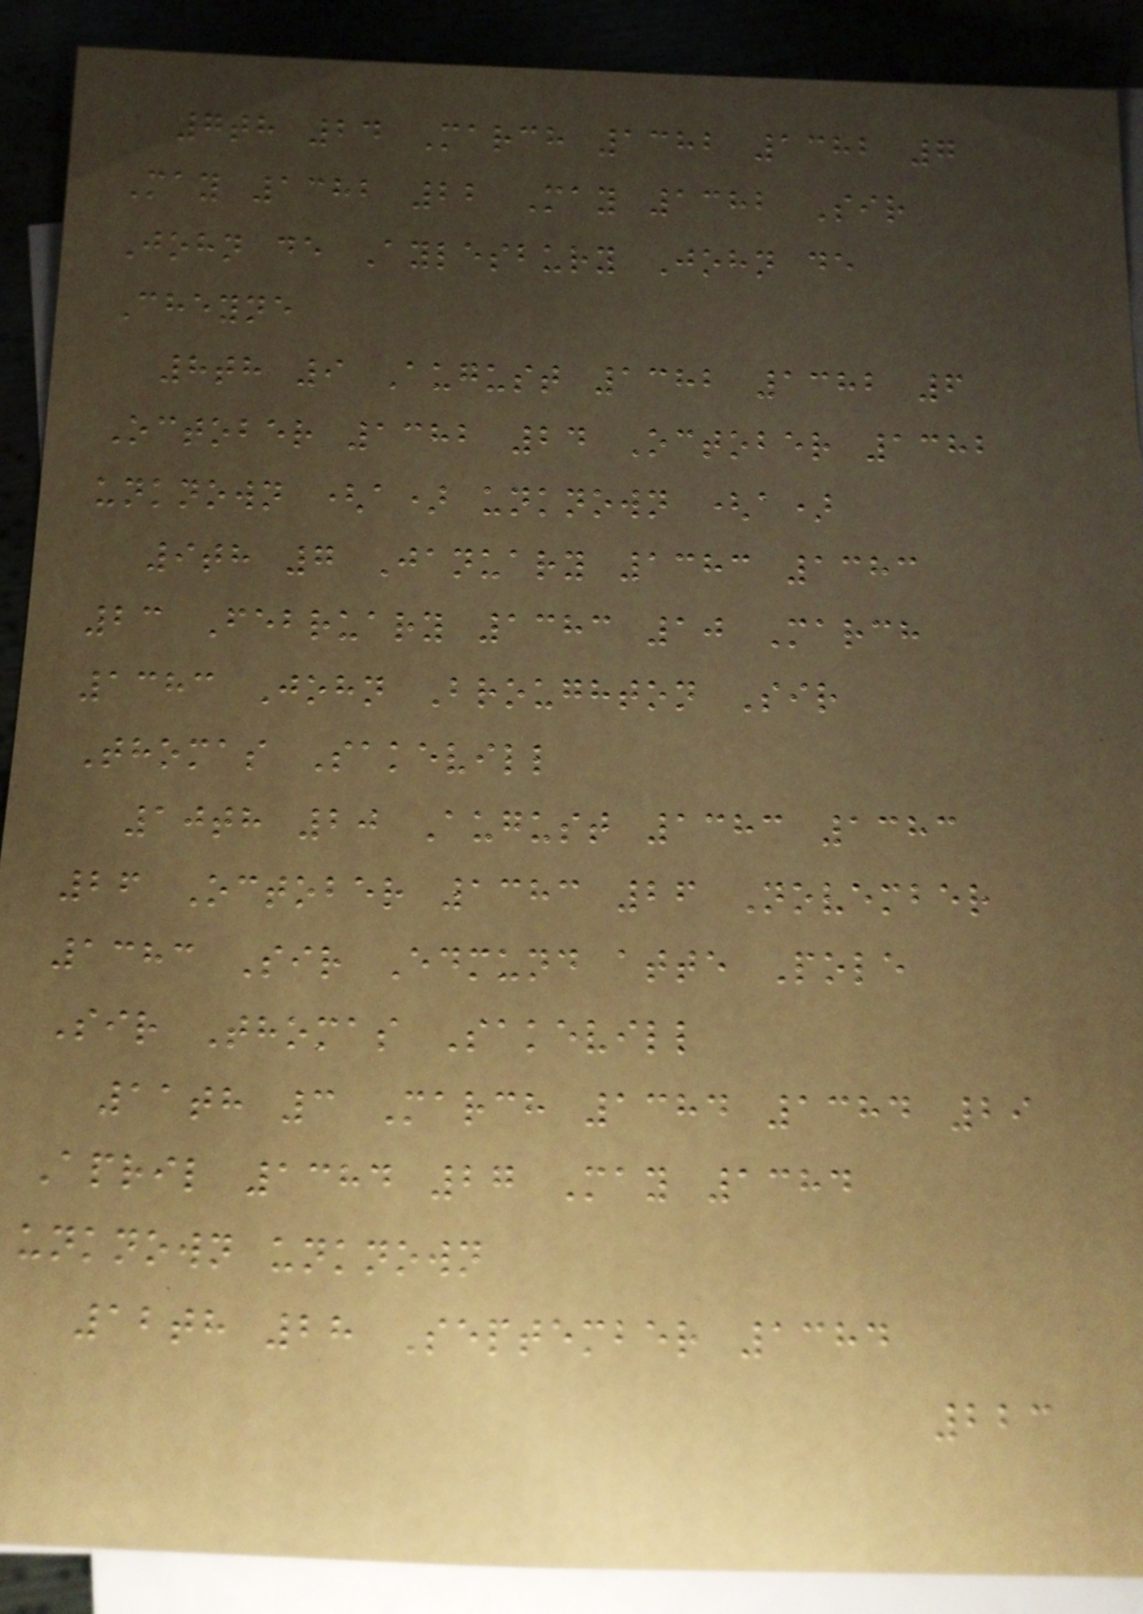7th 24 March 1382 1382 7
May 1382 22 May 1382 Sir
John de Aylesbury John de
Cheyne
8th 9 August 1382 1382 6
October 1382 24 October 1382
unknown (a) unknown (a)
9th 7 January 1383 1383
23 February 1383 10 March
1383 John Broughton Sir
Thomas Sakevill
10th 20 August 1383 1383
26 October 1383 26 November
1383 Sir Edmund atte Pole
Sir Thomas Sakevill
11th 3 March 1384 1384 29
April 1384 27 May 1384
unknown unknown
12th 28 September 1384
223
